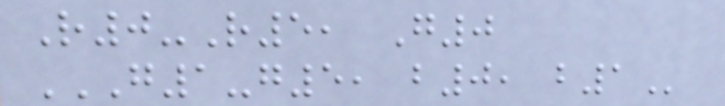R0-R5, G0
G1-G5, B0, B1
